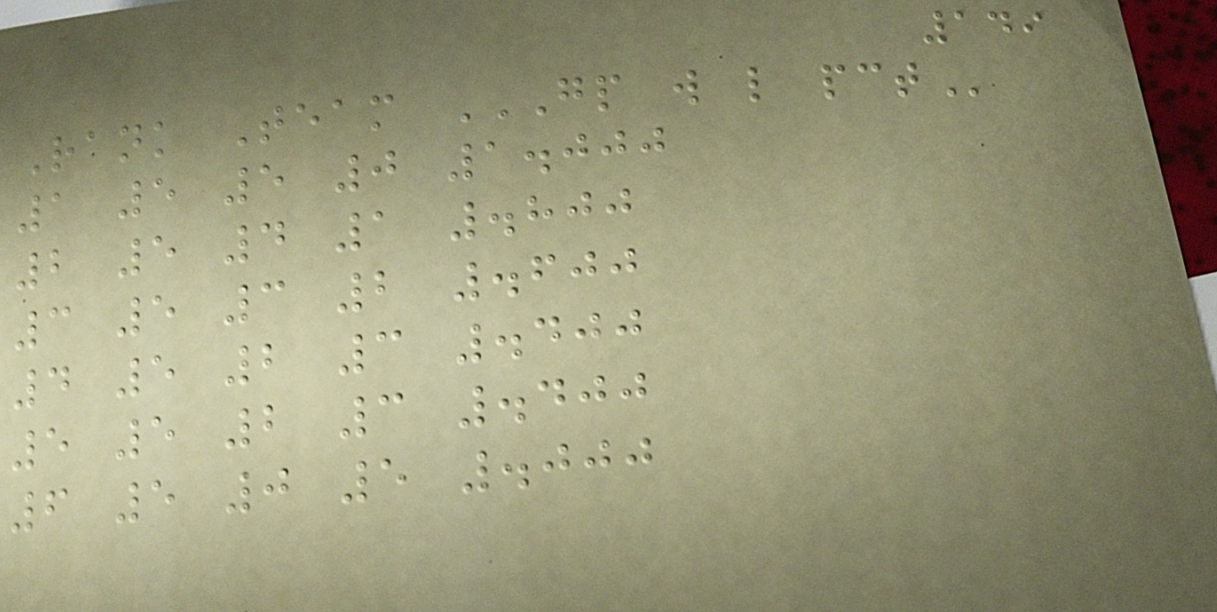149
Rank Team GP W L PCT
1 5 5 0 1.000
2 5 4 1 .800
3 5 3 2 .600
4 5 2 3 .400
5 5 2 3 .400
6 5 0 5 .000
